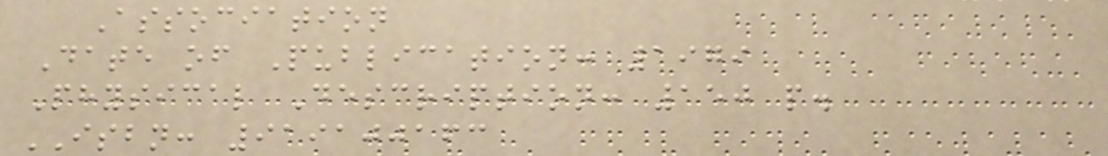Association
Date of Publication: 1979
Physical Description: 150 p.
ISBN: 919100163
